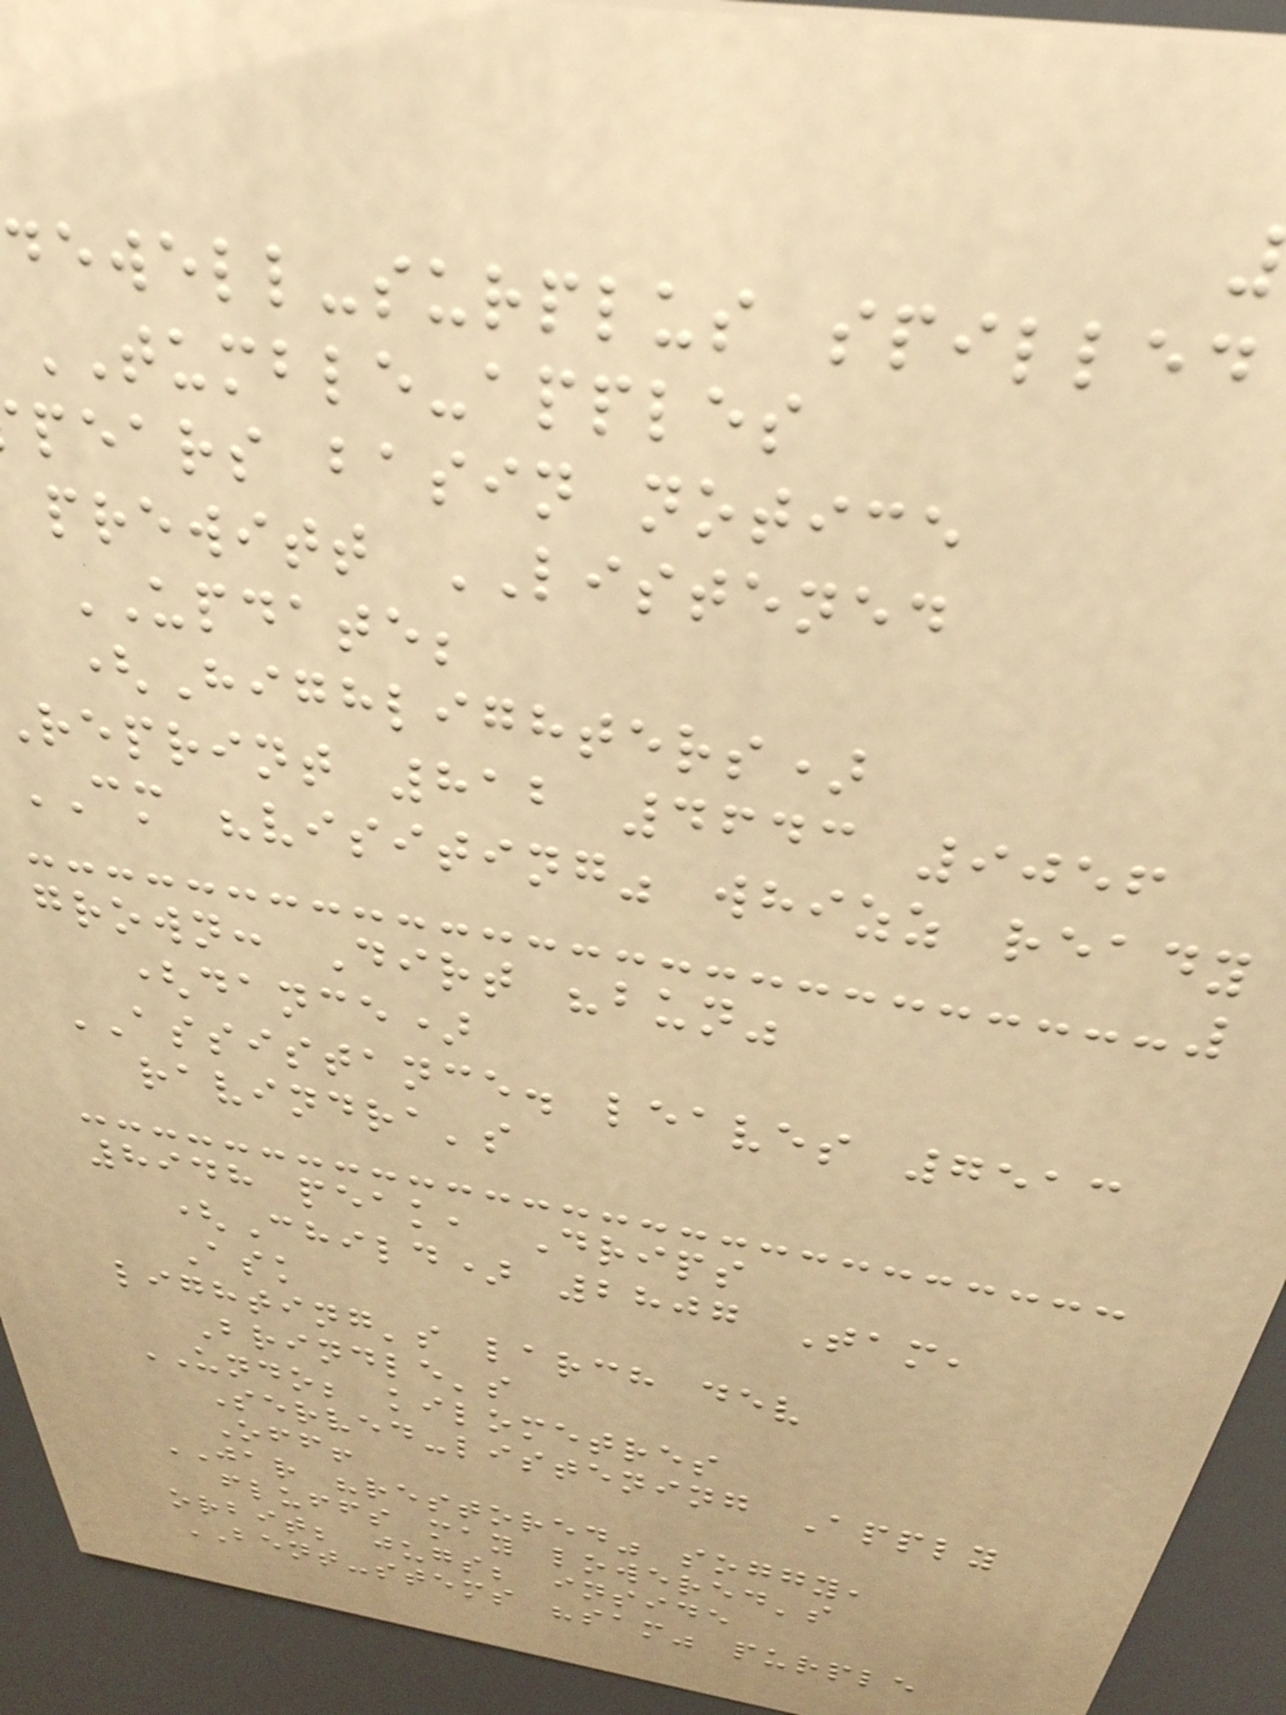dewell-surplus spilled
TUMBLE-apples
pears basin notice
prewitt LISTENED
UPDATE;
(Highlighters)
reprint 812 4643 9056
CM "visiting" whizz ready
grown: Dirt "bun"
(dance)
ASSISTANCE. leaves 7513
ravindra's
8948 peak, Drips
(Child) 2807 Tam,
Ask
lighting's larch dev
Brindle's
UNDO; kilometres
Served-listening Apply
Off!
JAR "restored" soggy,
fluffs may lowered's
orbit; jugs; inside
BENT-stems "sam" purple
